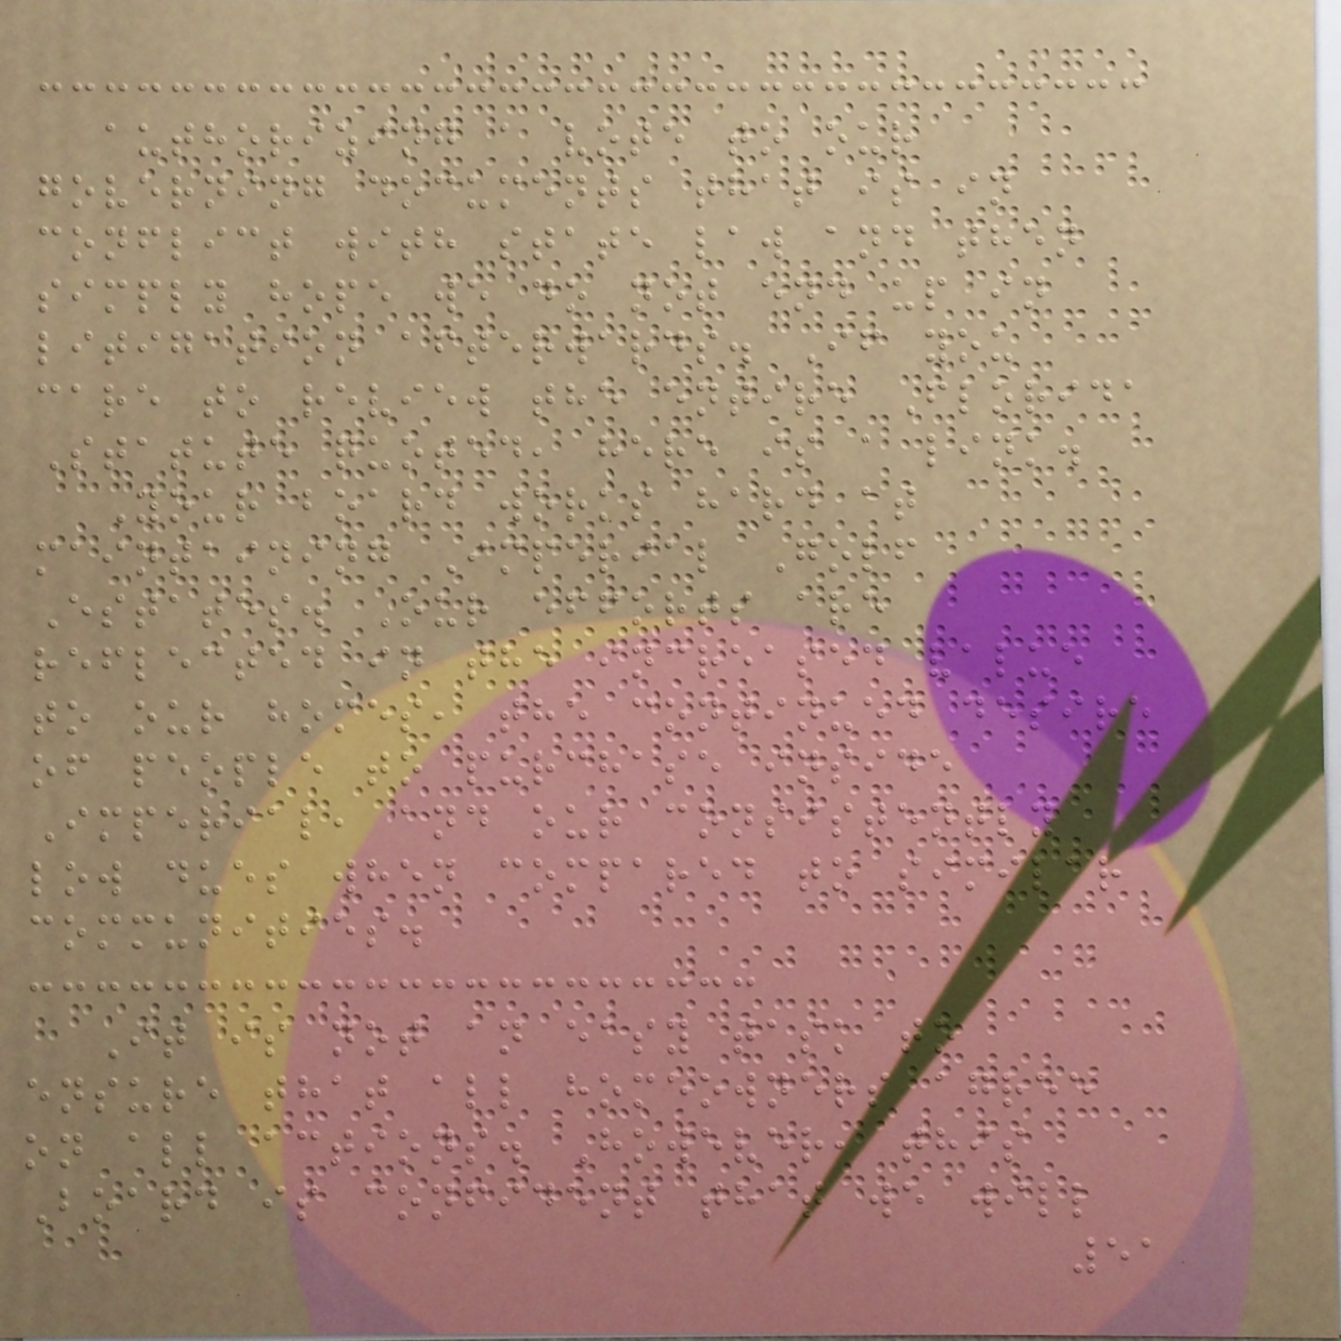authorizing a vote to our
governing documents that is in
conflict with state law and then
simply hope we do not end up in
litigation afterwards. If you
care to review the entire Florida
Statute quoted, here is a link.
Your board works hard at
maintaining Imperial Golf
Estates. Our efforts are
reflected in the increased value
to our homes, the continued desire
of people to purchase inside
Imperial, and our consistently
low dues when compared to similar
communities.
It is not an easy task to
ensure that all homeowners agree
on all actions. However, this
Board is confident that we will
51
